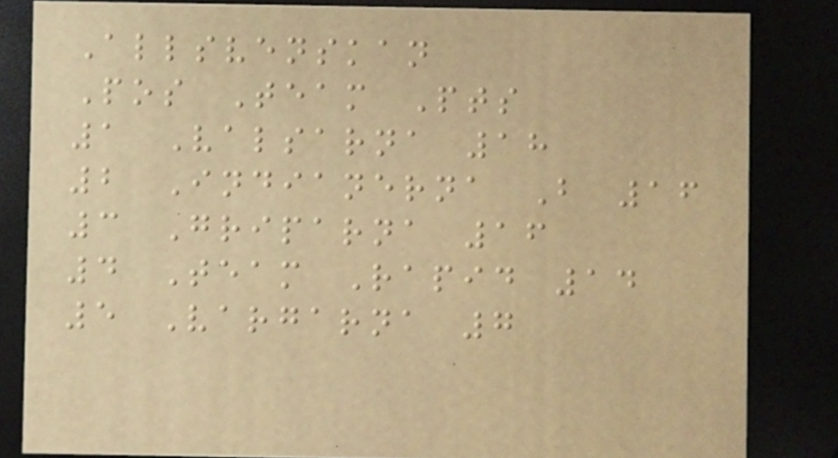Allsvenskan
Pos Team Pts
1 Valsarna 18
2 Indianerna B 16
3 Griparna 16
4 Team Rapid 14
5 Vargarna 7
